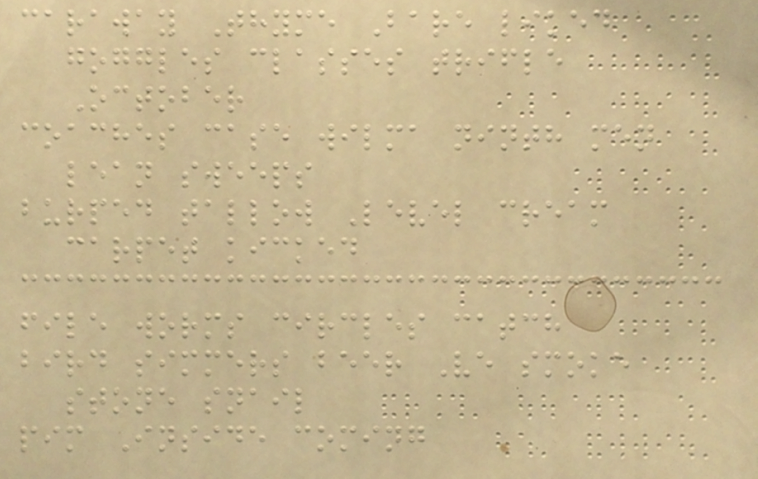caraway Thyme Bare liked
goggles classes trifle
October
coaches case wilma ninth men
lean sweeps
burped tallow Level cream
carpet kicked
file worms circles catch
bird simmers beer Ve smoke
stone snail
pim Inside coming
